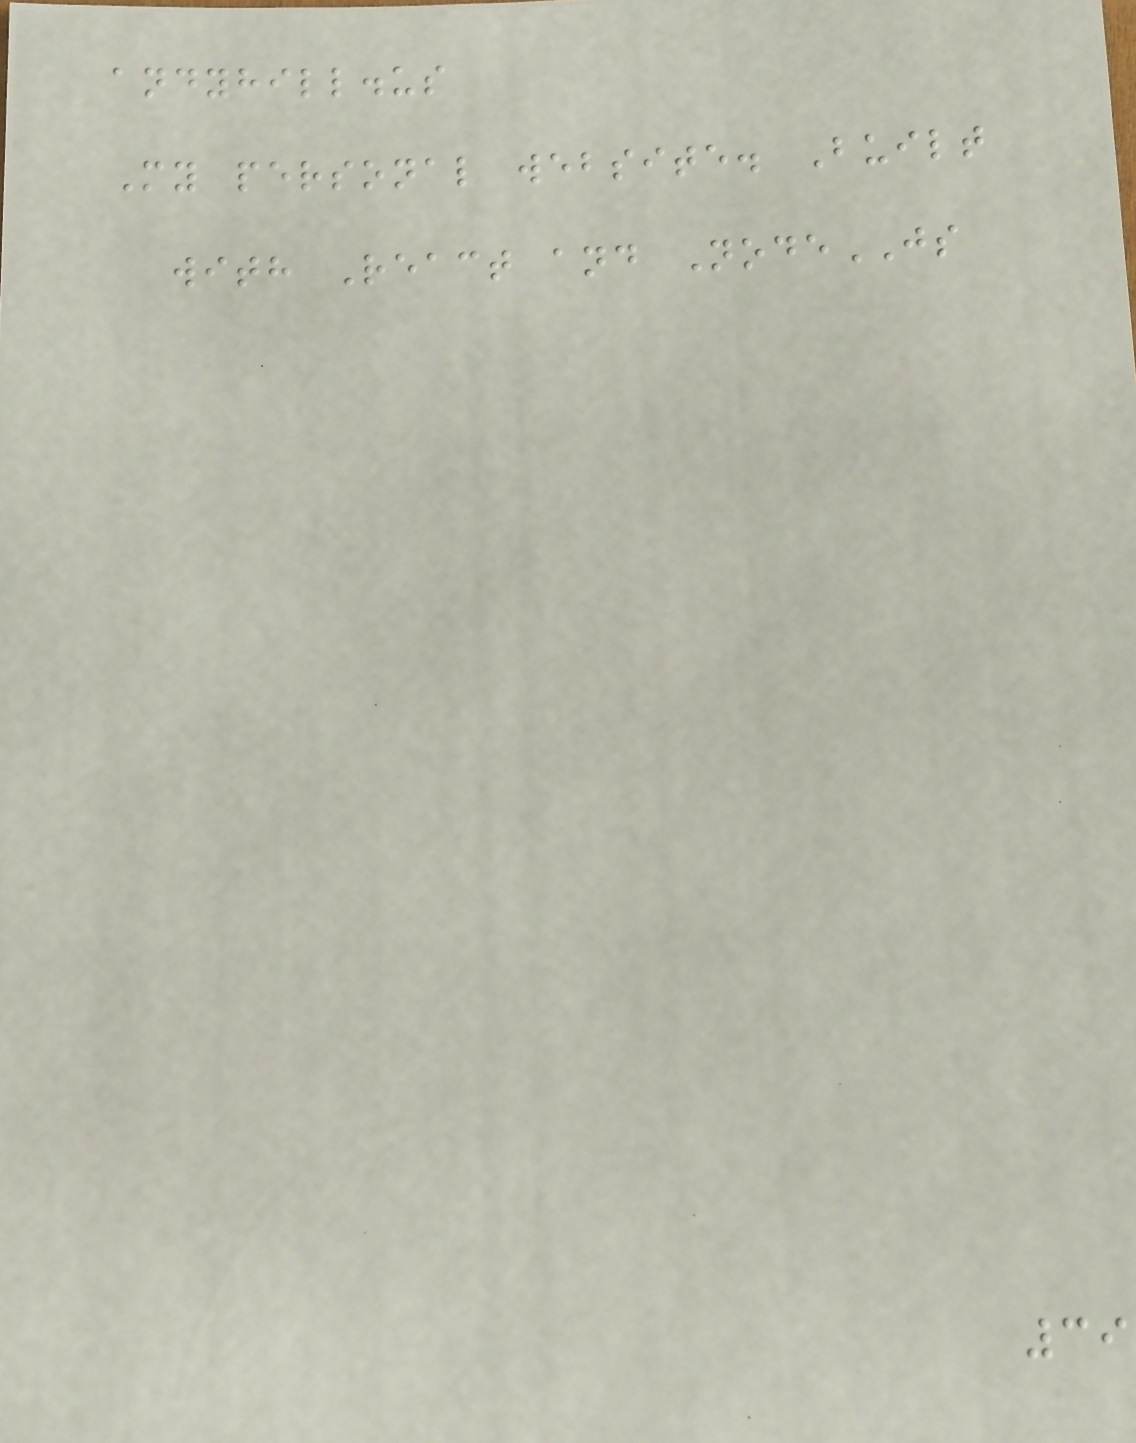andyhill.us
My personal website. Built
with React and NodeJS
39
